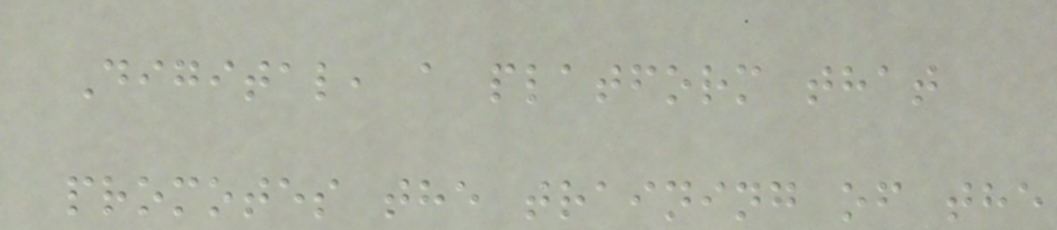Digital, a platform that
promotes the training of the
